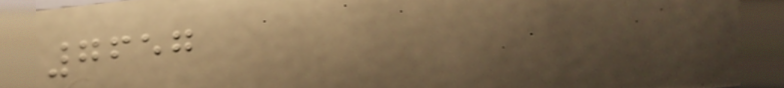7657
